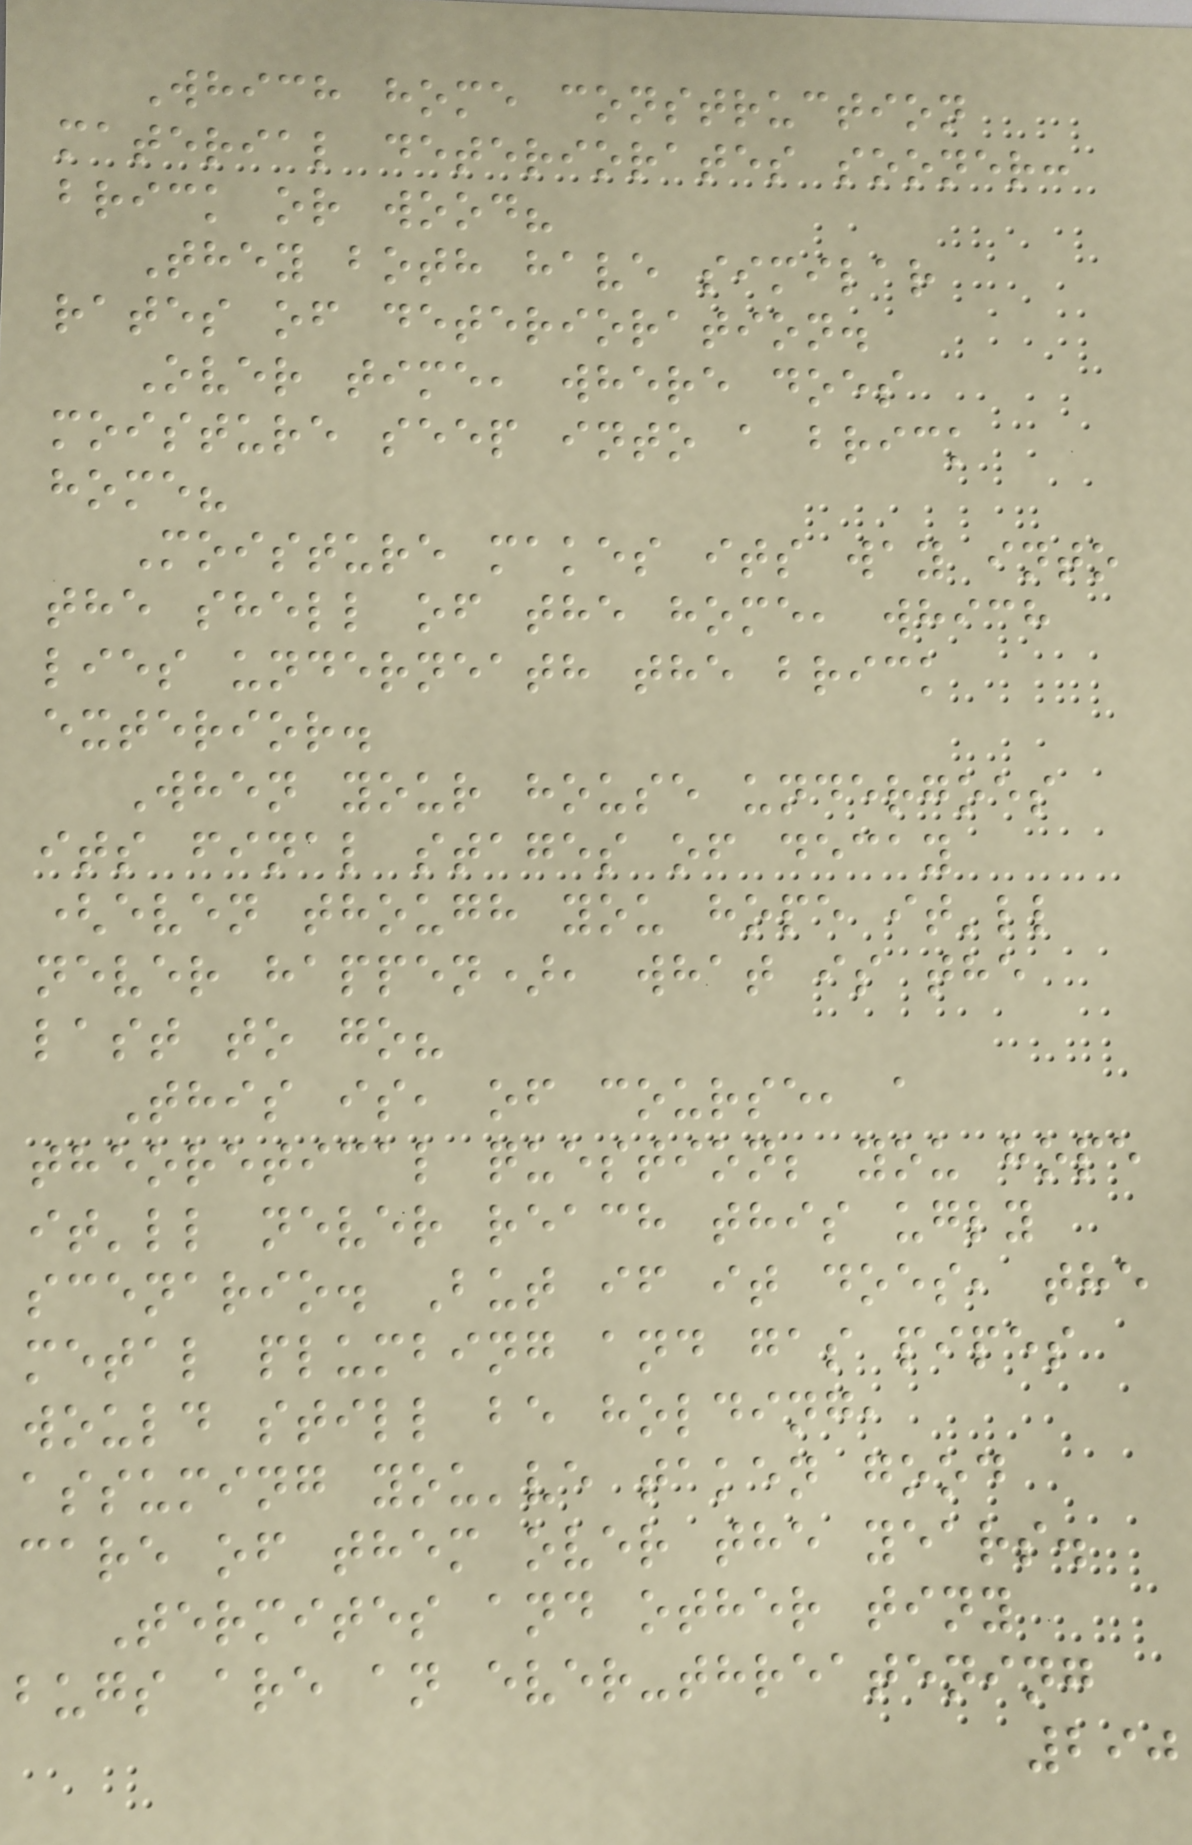Which home construction
material deteriorates sooner:
brick or wood?
They both have similar
rates of deterioration.
Over time, where does
moisture seep into a brick
home?
Moisture makes its way into
the shell of the home, which
lies underneath the brick
exterior.
When your house undergoes
its final stages of decay
(even though you hope it'll
never happen), what is the
last to go?
This is, of course, a
theoretical question; you hope
it'll never reach this ugly
scenario. But if it does, the
metal plumbing and gas pipes
would still be holding,
assuming you've taken good
care of them over the years.
Termites and other tiny
bugs are an ever-threatening
290
